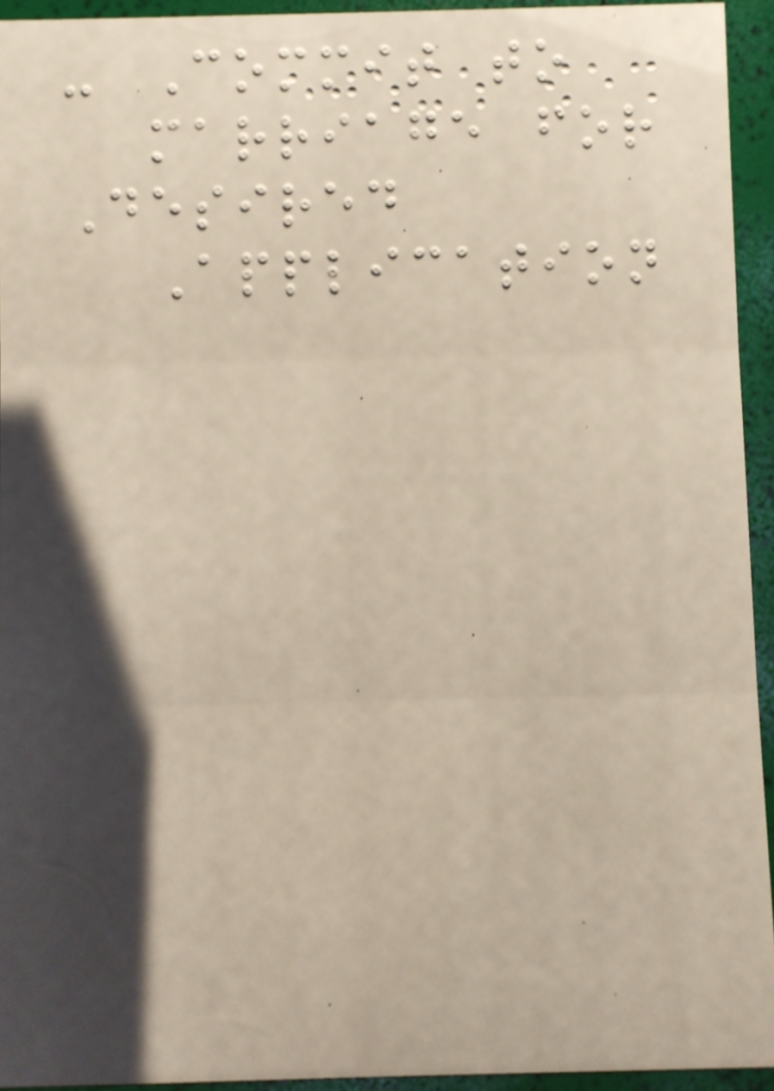- Commit to
marriage for
Desired
Application
